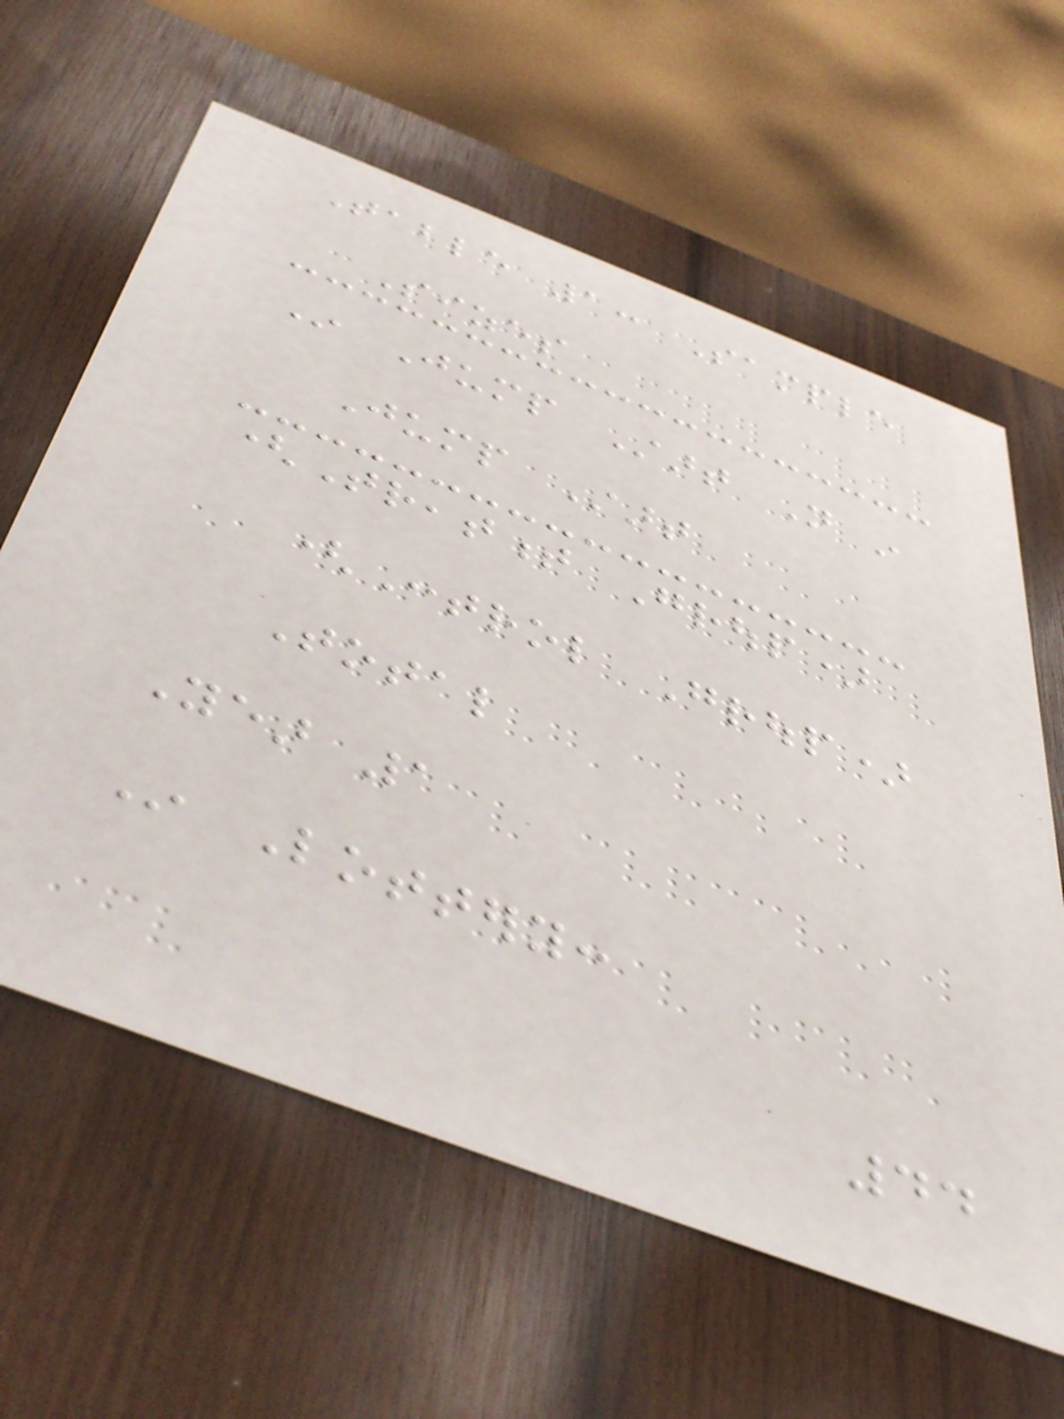Table 1: Sample
Sizes
In Jump Start Not in
Jump Start
(Treatment Group)
(Control Group)
Total
Year 1
In Lottery:
44
